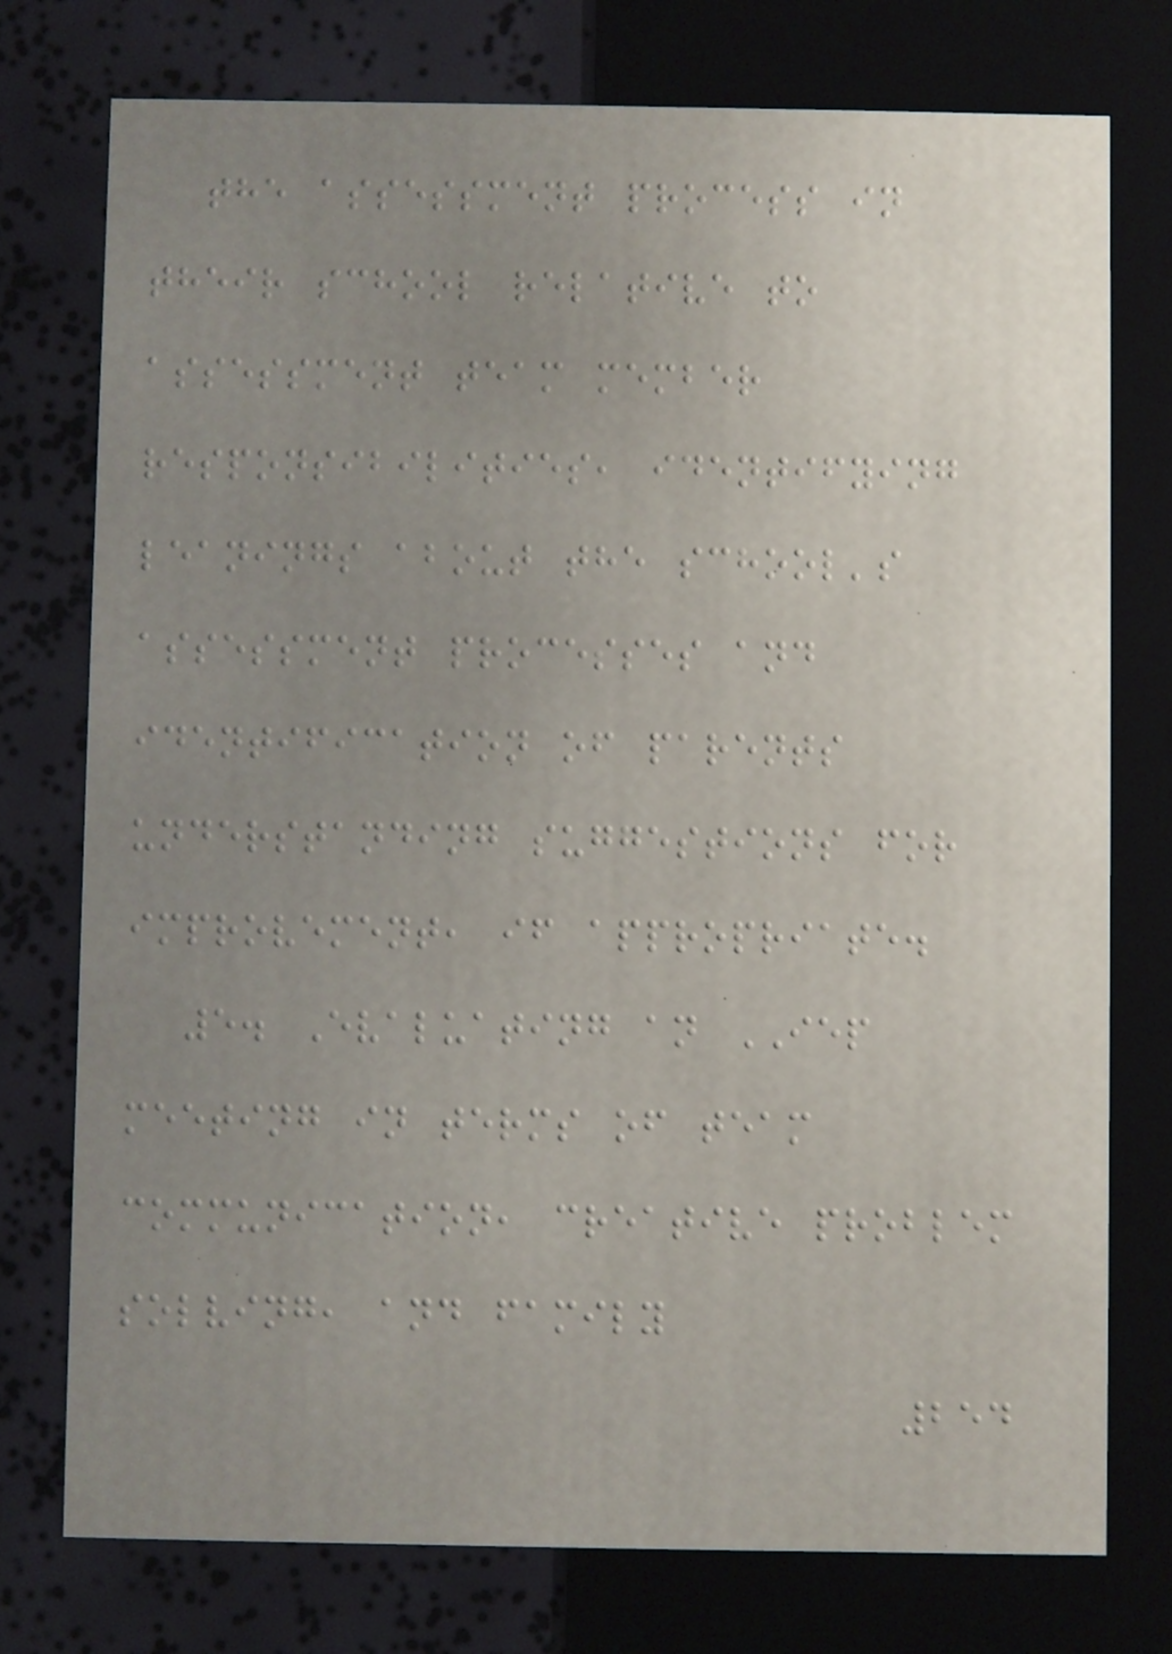the assessment process in
their school relative to
assessment team member
responsibilities, identifying
leanings about the school's
assessment processes and
identification of parents
understanding suggestions for
improvement, if appropriate.
5. Evaluating an IEP
meeting in terms of team
communication, creative problem
solving, and family
254
